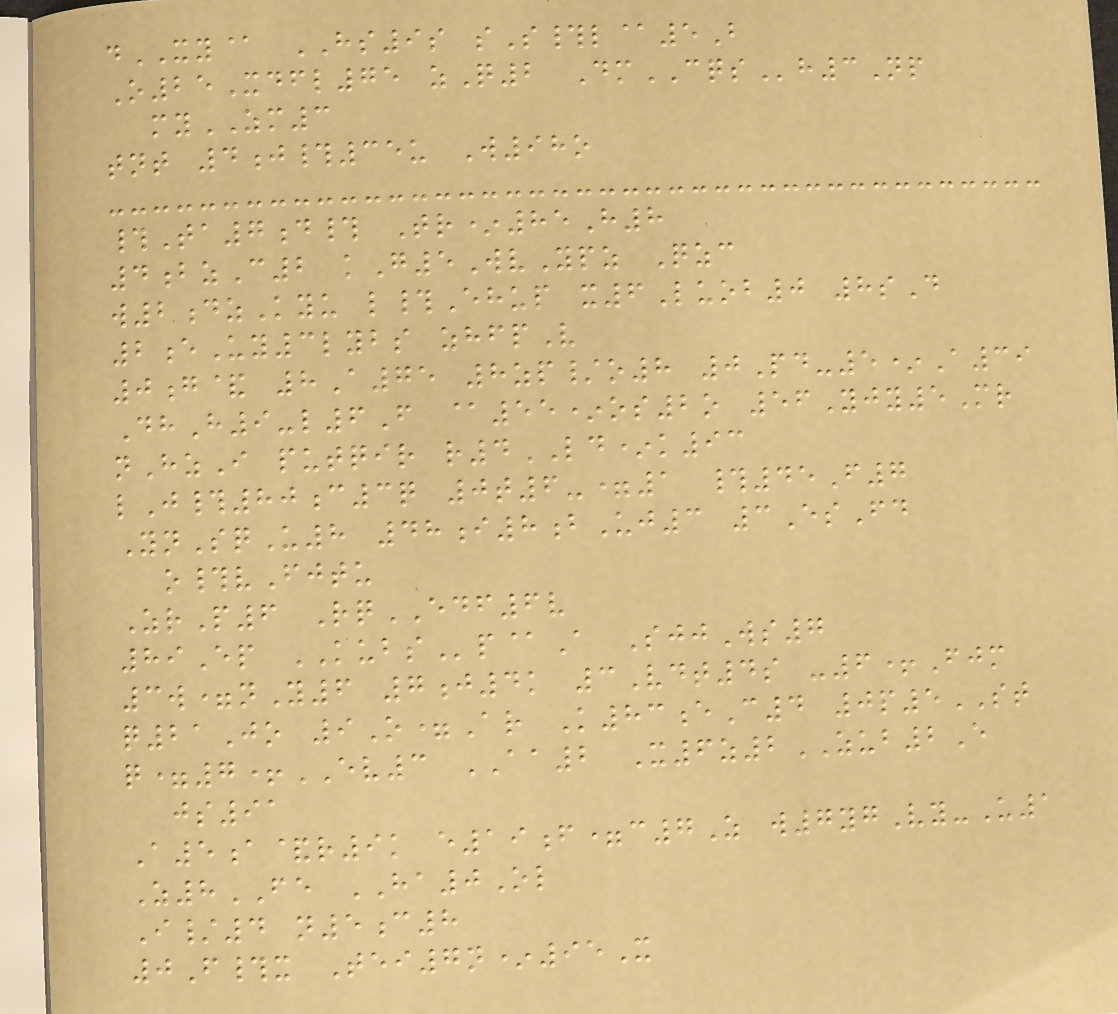dXY@ HS9s sS#l@5B
O25Xdfl75 zQ2 DmCQSh3Np
myZM3
tnt 4j#35u W98o
#Ta7d# Tr*85H8
4bzC2 kG5WvYpz Qzc
w2dzKyu l#Ehup x6Luob0 8sD
2eUy3lybs zhfpV
0g& 8A75 8zp/o8 0Pd-5*A39
DhH9-l6F @55*os2o 56Yjy5Mr
nHzI putqir r4LD*k93
lJ#80c3q 0t6-=1 #45F7
YnSqU8 48i8bUj3 3EsFd
o#vFjtu
ZrP6 RqEDF6v
89Ep KUBSp@A SjjWs7
3w=nY6 7j4k 3Vdt4s -6+Fjm
q21Jo 9O=Ar K83eC4 0p5ST
q=7+EV3 AA2 X6z2ZUB2E
js91
A5a&r9k e19f=c7Z w7ygVy-U1
Z8FE HA0Ol
I/4 n5c8
0F#x Tei7n*95X
